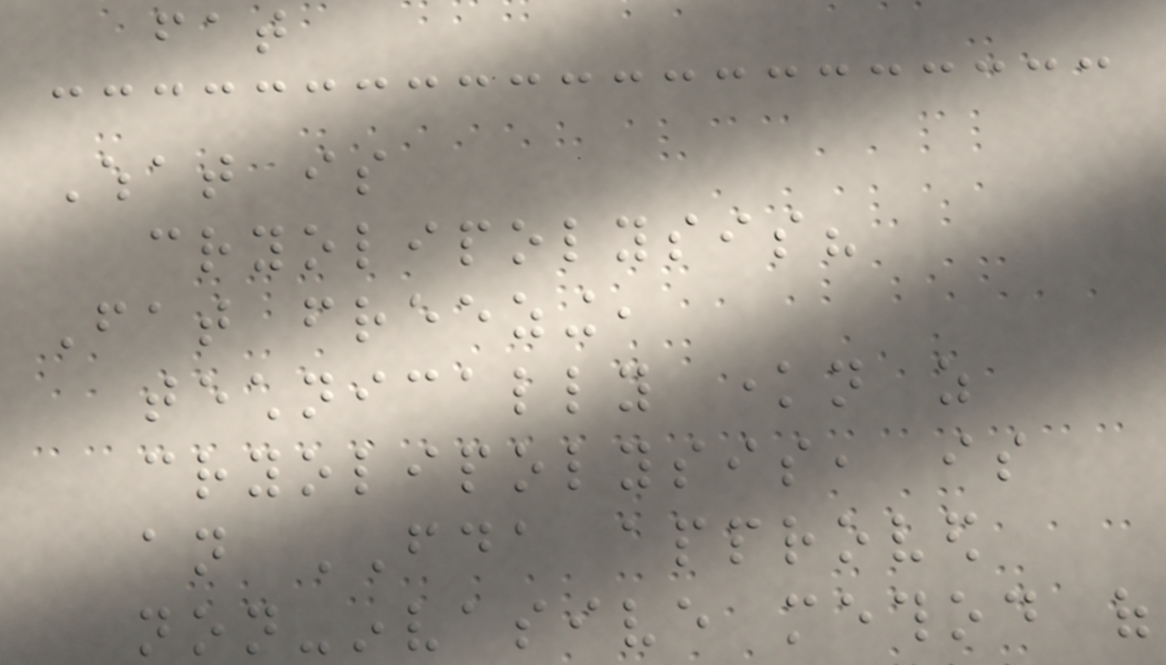fat
What is
cryolipolysis?
Fat freezing,
technically known as
cryolipolysis, is
an FDA approved
non-invasive method of
